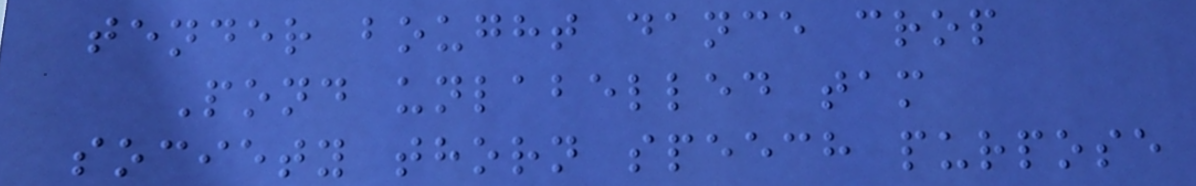tender bought dance crop
Pond unlabelled tam
society thorn speech purpose
